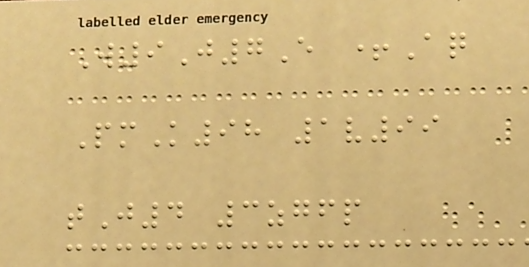W9J7E +Aq
PmK98 1v99
tJ4 3zgfp
